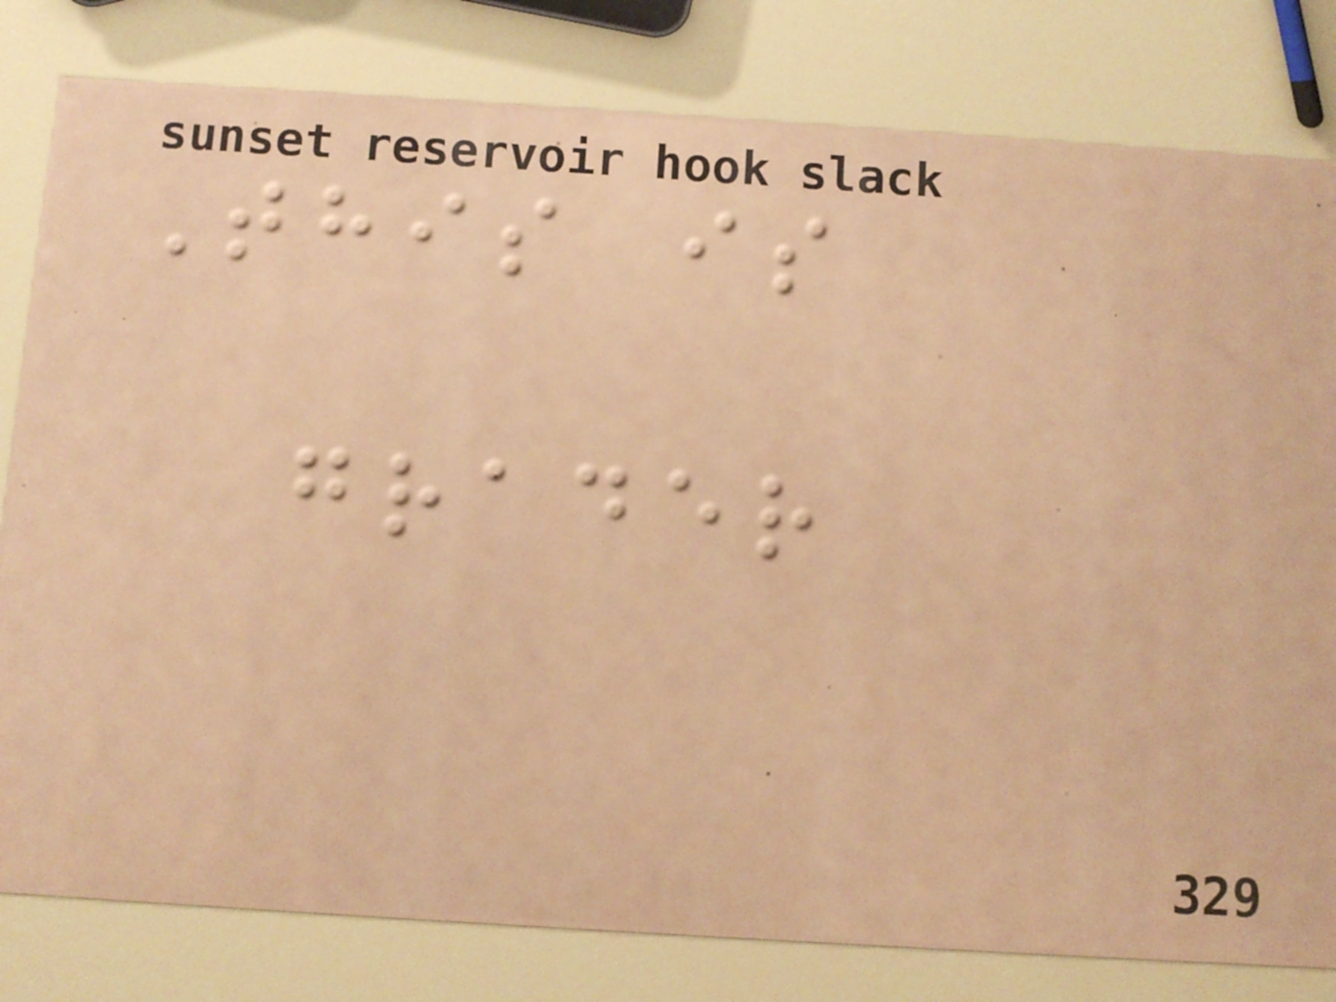This is
grader
